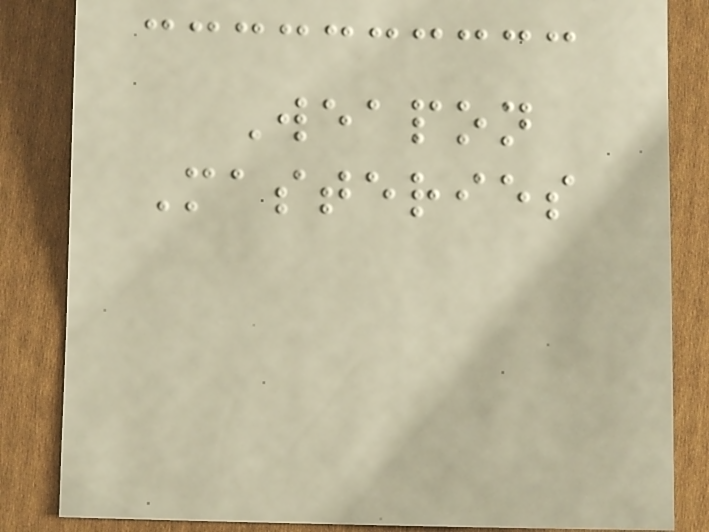Weapon
Masteries
